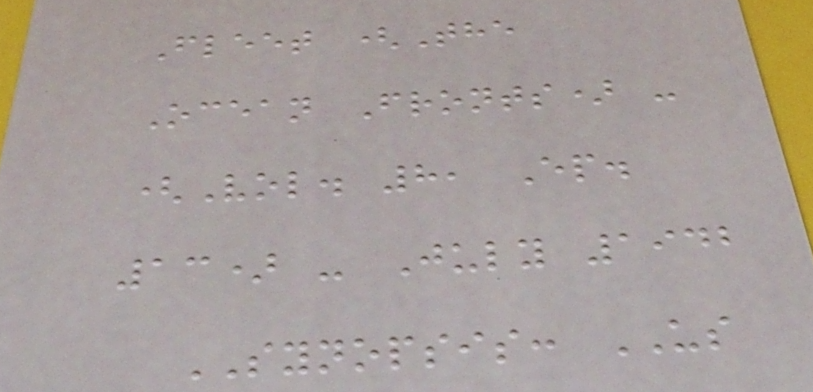Fleet (The
Ocean Fronts) -
(Vol. 8, Ep.
13) - July 1942
SYNOPSIS: US
